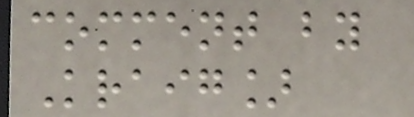comment by
Kraig]
